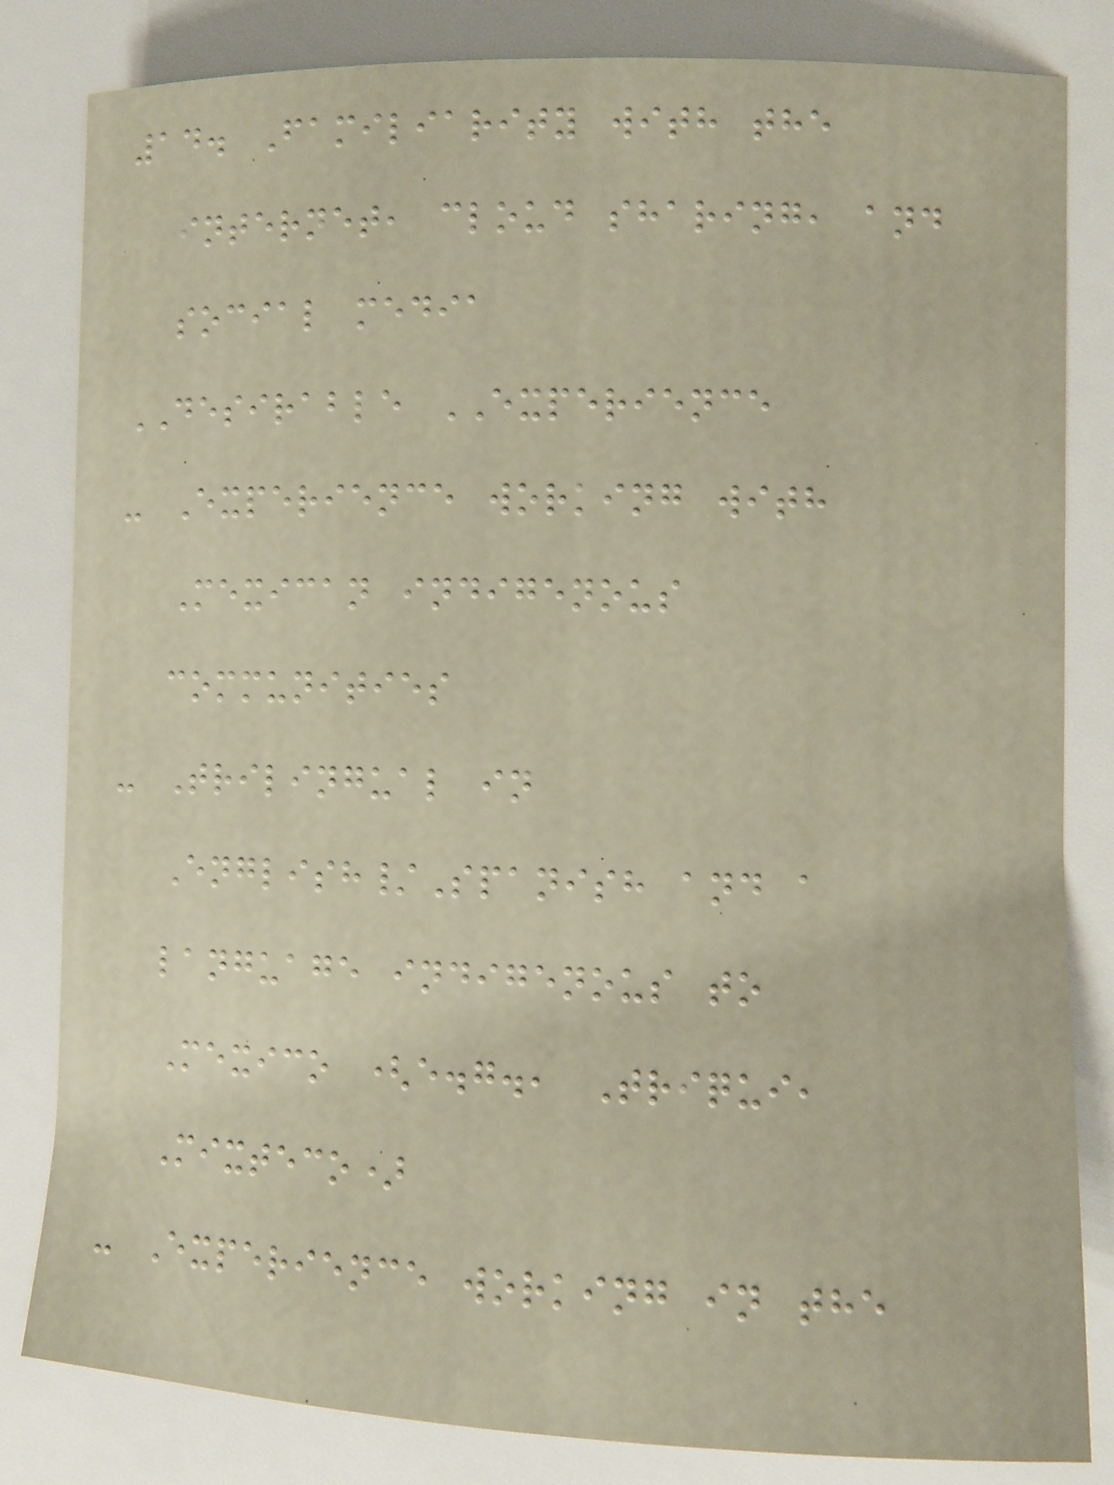14. Familiarity with the
internet, cloud sharing, and
social media
DESIRABLE EXPERIENCE
- Experience working with
Mexican indigenous
communities
- Trilingual in
English/Spanish and a
language indigenous to
Mexico (e.g., Triqui,
Mixteco)
- Experience working in the
